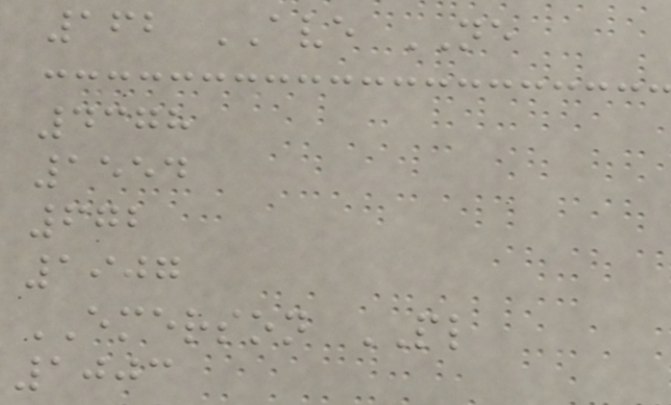162 AVE NE
4378
1554
672
1907
EMERSON PL
1003
